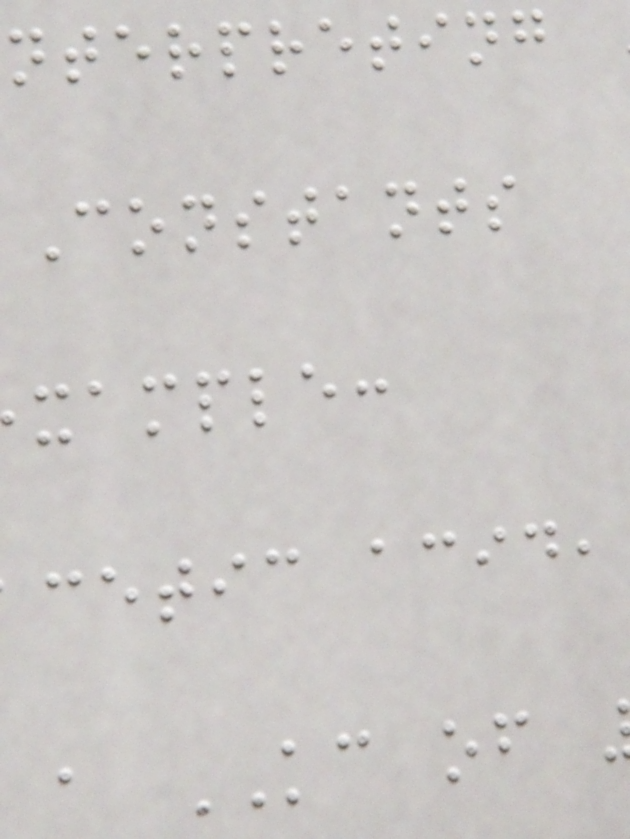nterpreting
Constants
xample:
cetic acid,
a KC of
